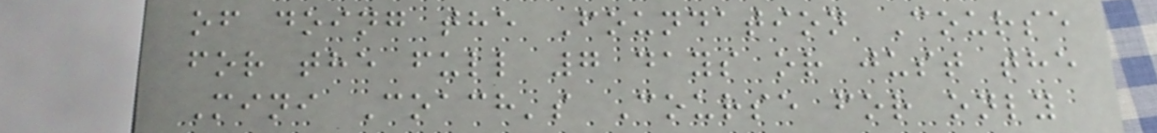of doing the Foundation Course
for the full 7 days or just the
Mini Coach's Course for only
